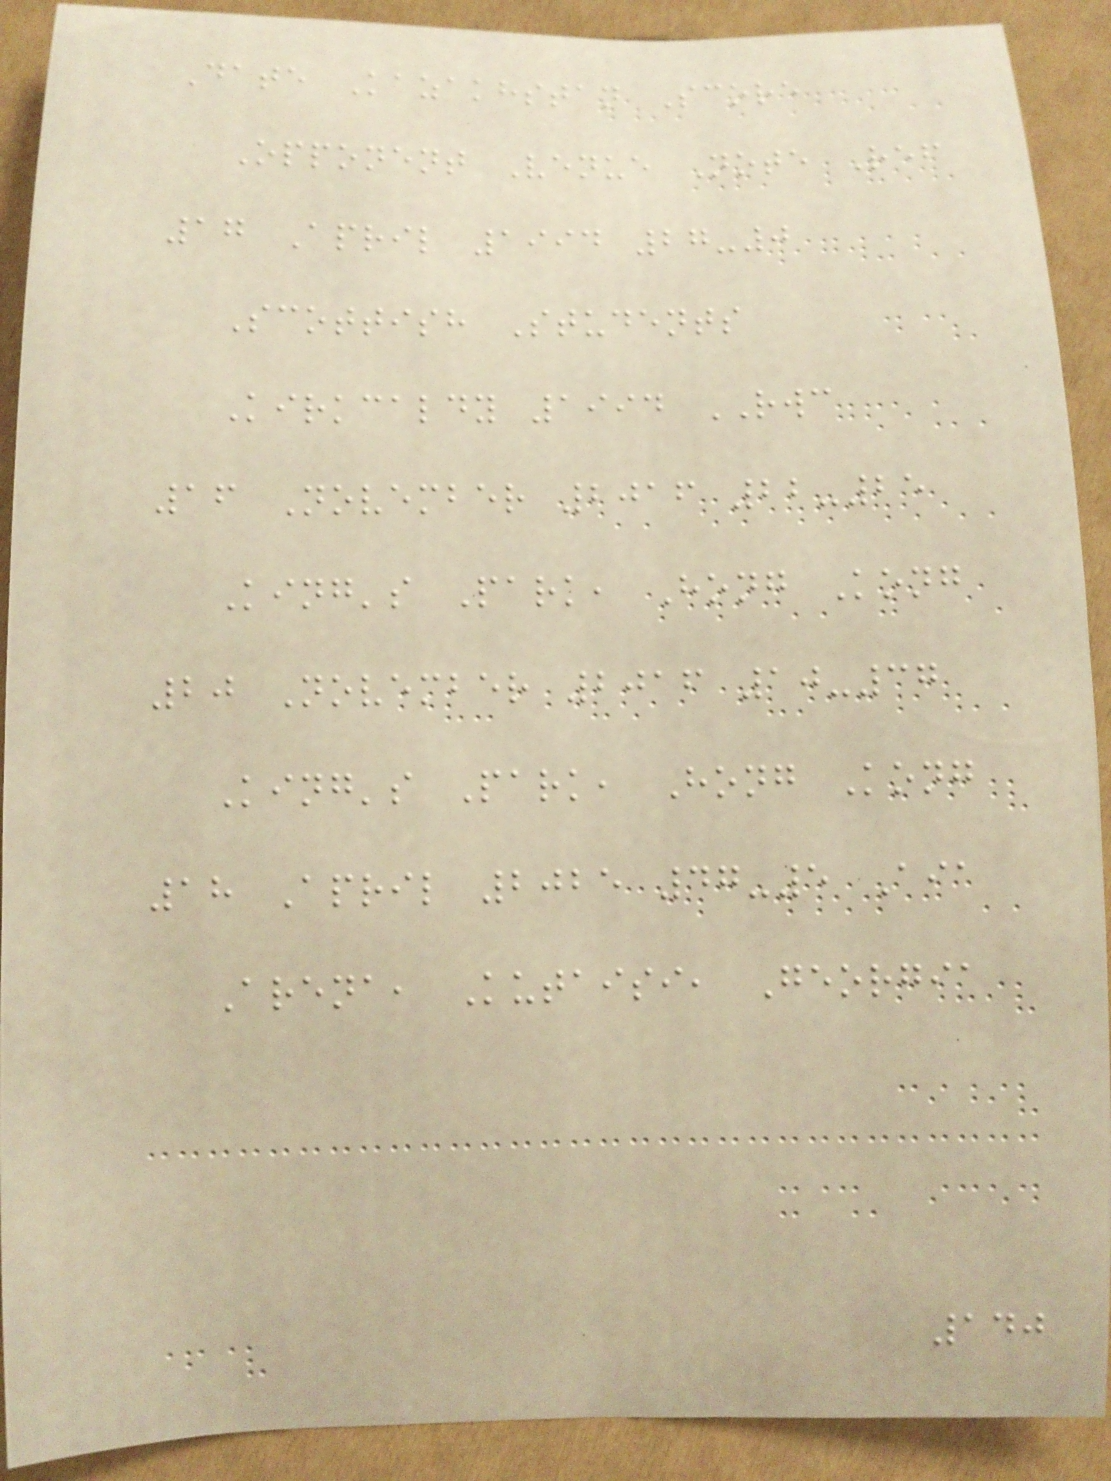Date Kazakhstan Score
Opponent Venue Note Ref
17 April 1994 27-0
Scottish Students
Kirkcaldy 1994 RWC
16 November 2016 22-25
King's Park, Hong Kong
20 November 2016 10-37
King's Park, Hong Kong
18 April 2025 47-5 Aia
Arena, Kutaisi, Georgia
140
